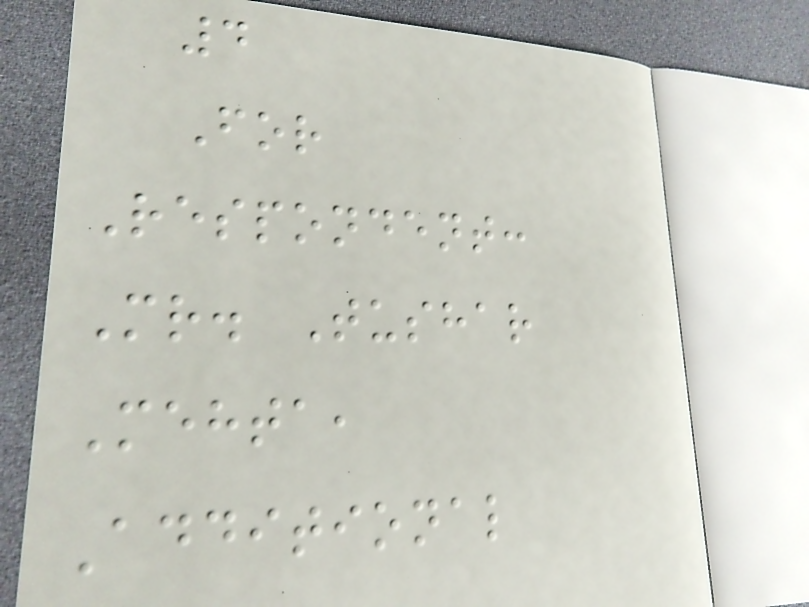4
For
Respondent:
Mr. Tushar
Mehta,
Additional
